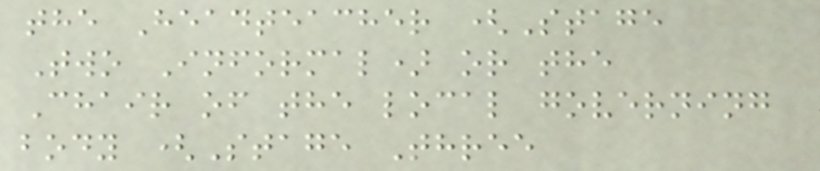the Headteacher (Stage
Two Informal) or the
Chair of the local governing
body (Stage Three
